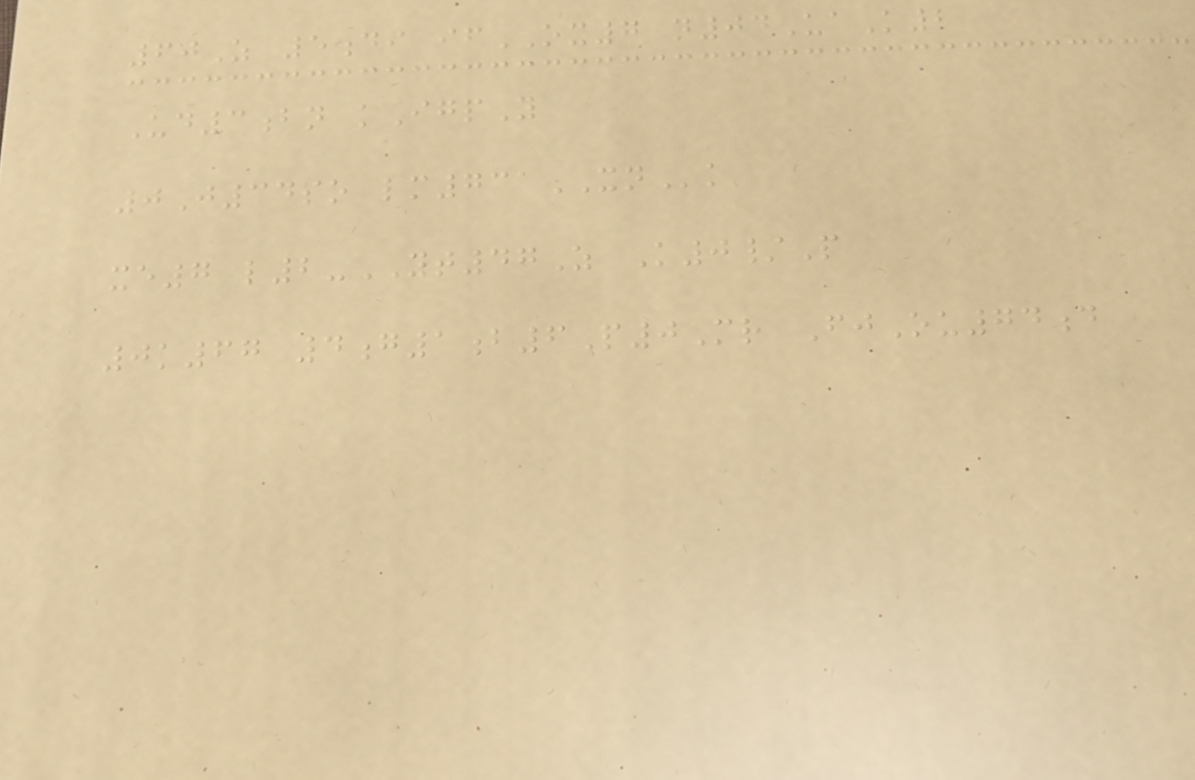60Z 5di ifOX7 n04UaK2
Ud3bn kIgpY
0J34so lm731XNk
xe7 l2-YT47Z K0/P
0k67 4g1b6P0Mr FjOu74d
